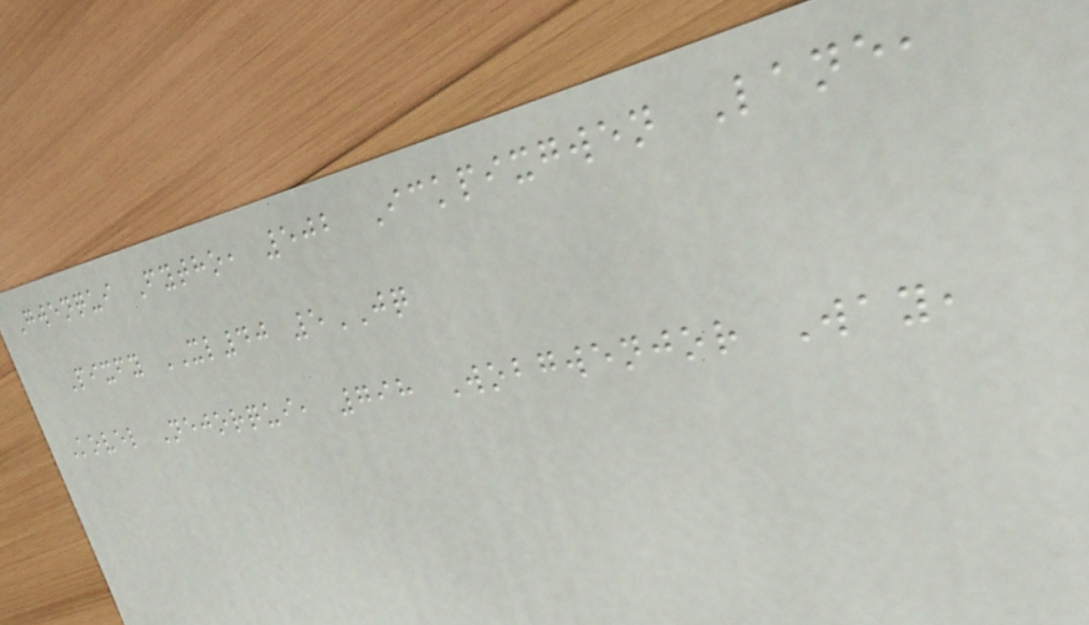Gwenqui Fytho, 502 Ickpixgwen Lane,
Pixfy XL40 5JQ
Kovel Nejorqui, 798 Wobgwenjor Way,
